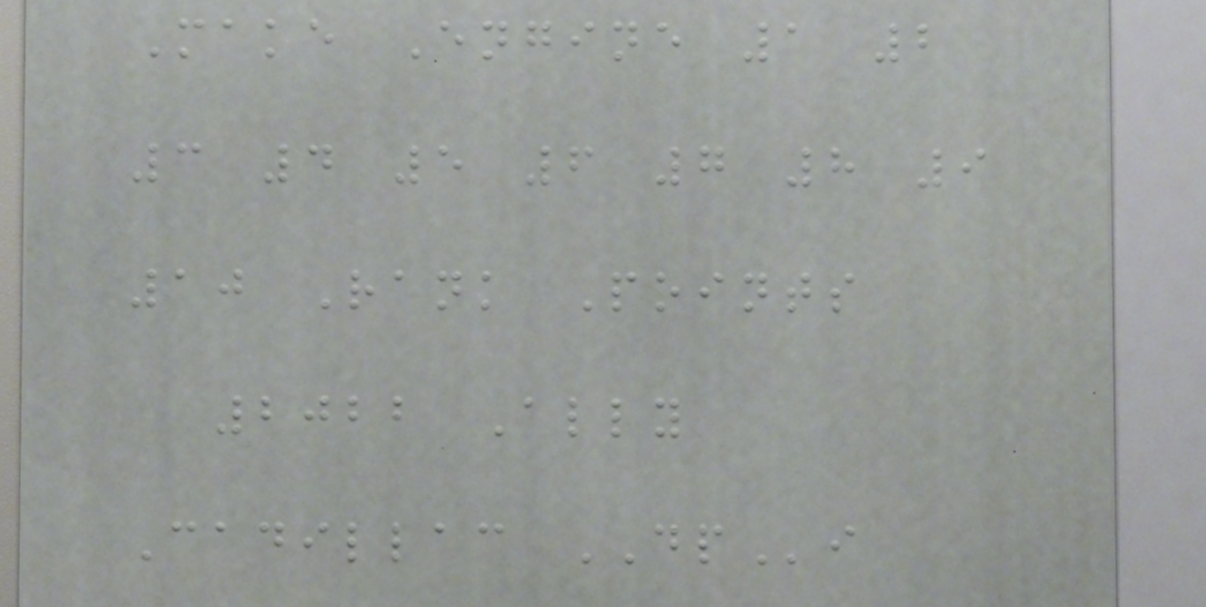Make Engine 1 2
3 4 5 6 7 8 9
10 Rank Points
2022 Ally
Cadillac DPi
